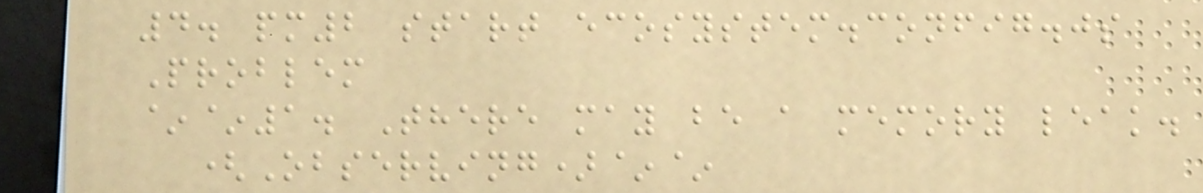4. pm2 start ecosystem.config.js
Problem
~~1. There may be a memory leak.
(Observing)~~
